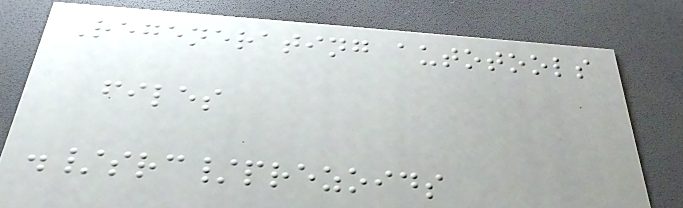Regenerating autotools
files
./src/prezoids
